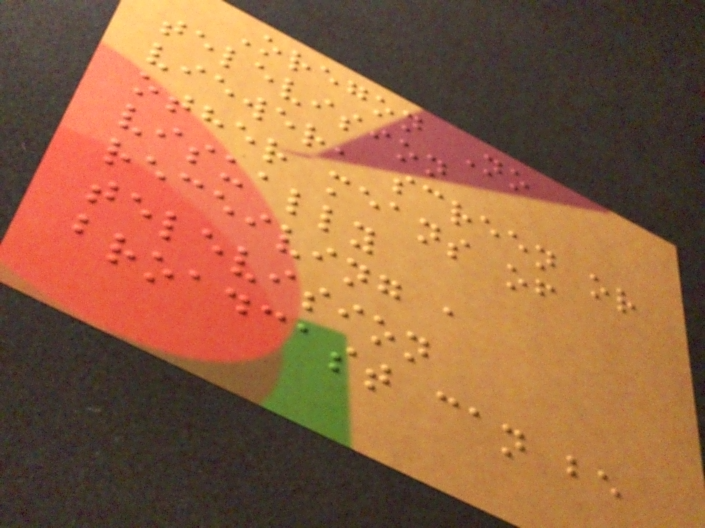Oregon No
television
viewer, screen or
other means of
visually
receiving a
television
broadcast can be
